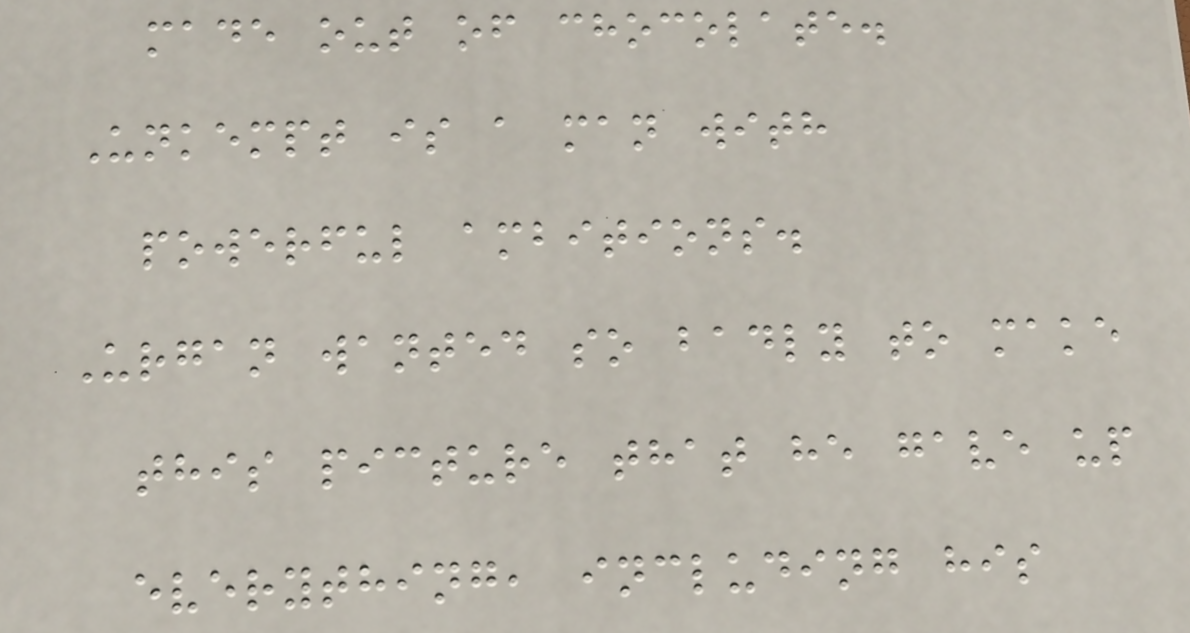made out of chocolate.
Unkempt is a man with
powerful ambitions.
Urgan wanted so badly to make
this picture that he gave up
everything, including his
